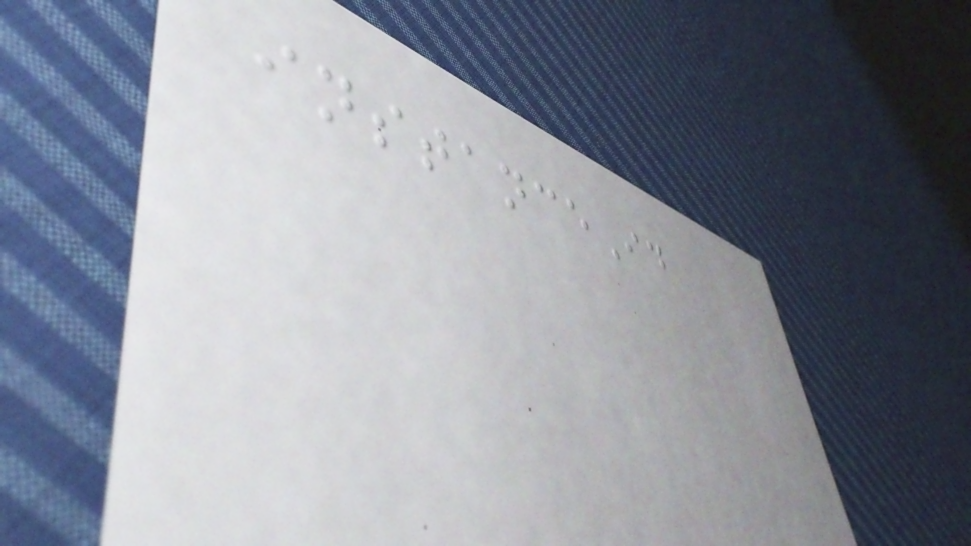instanceId
